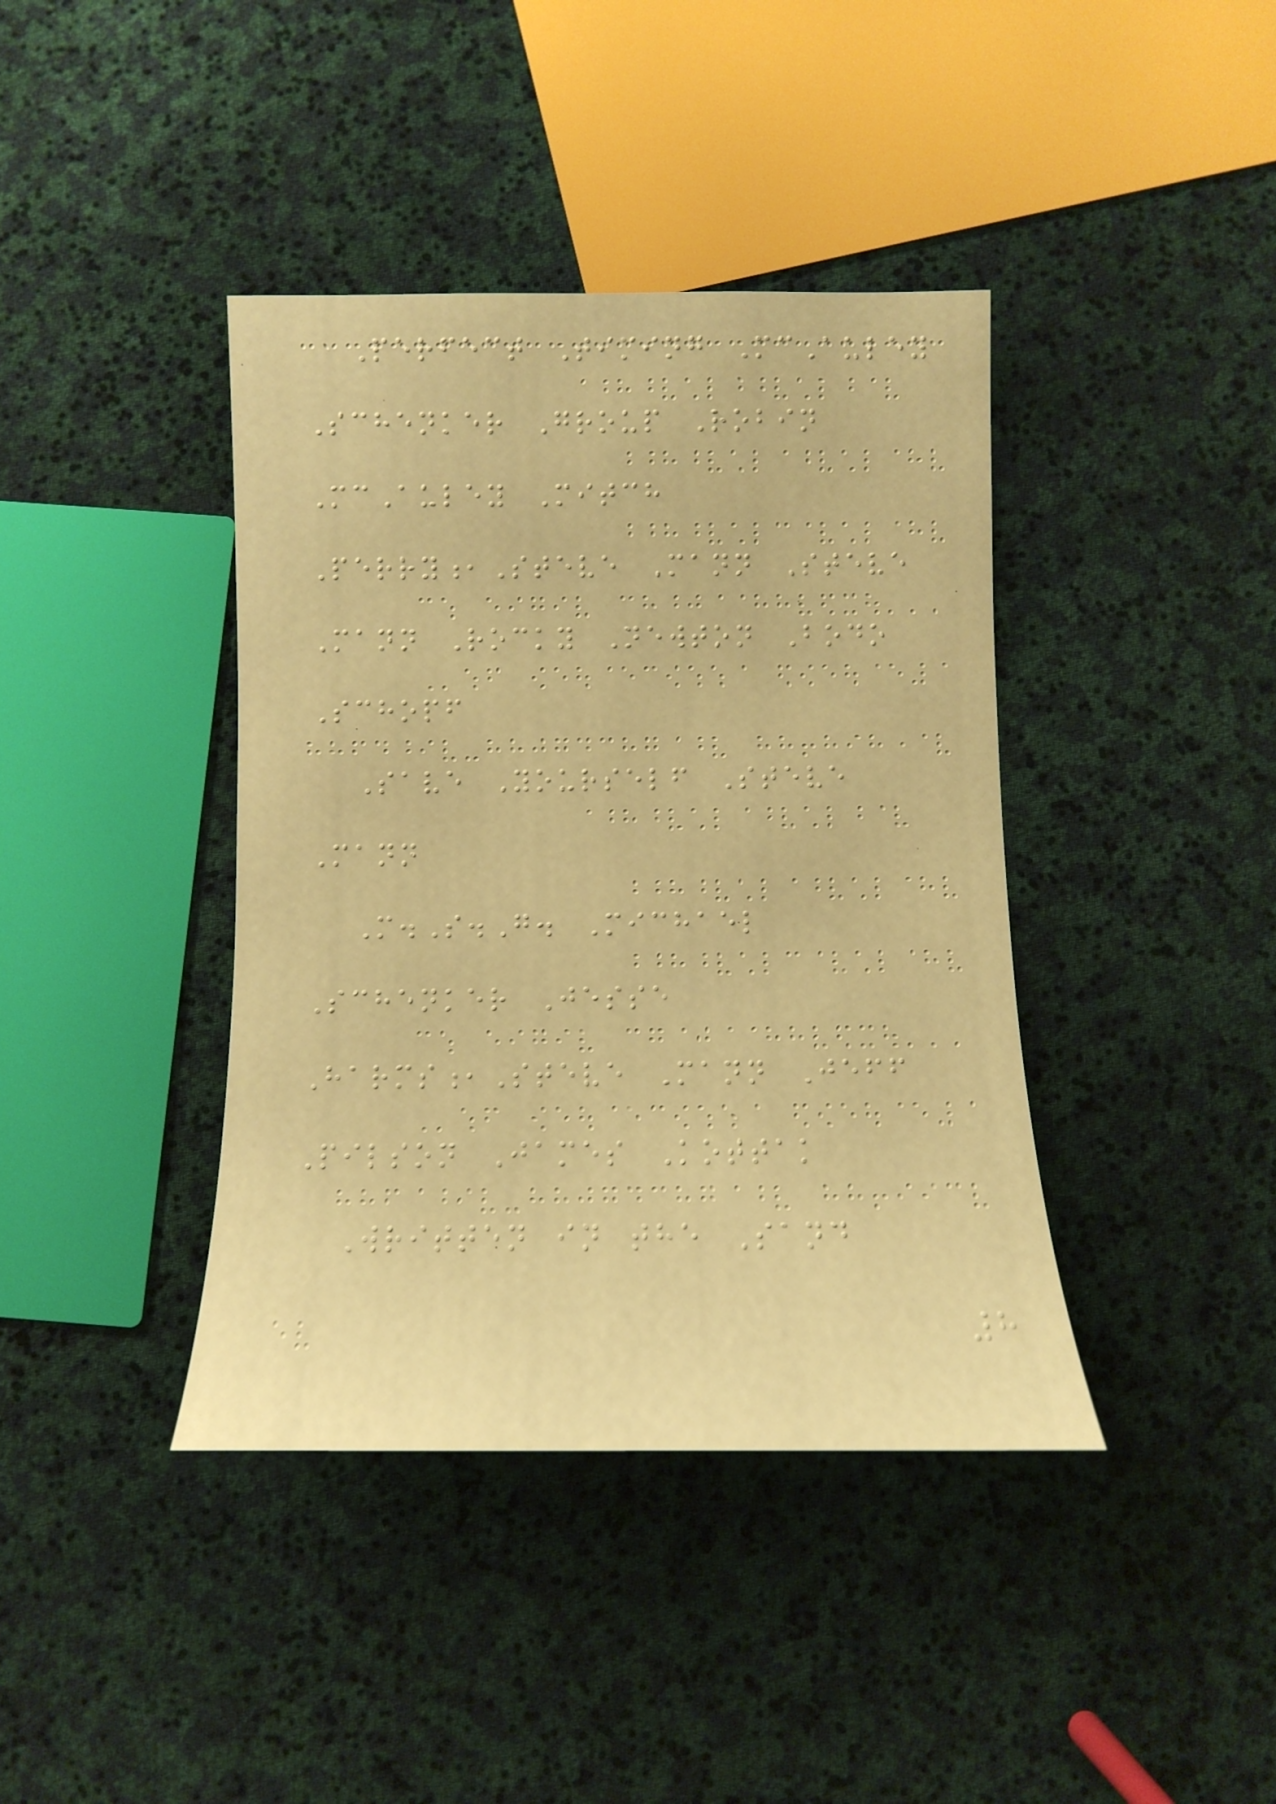Perfect Timing McAuley
Schenker Group Robin
McAuley Mitch
Perry,Steve Mann Steve
Mann Rocky Newton Bodo
Schopf
Save Yourself Steve
Mann
M.S.G. Michael
Schenker Jesse
Harms,Steve Mann Jeff
Pilson James Kottak
Written in the Sand
8
